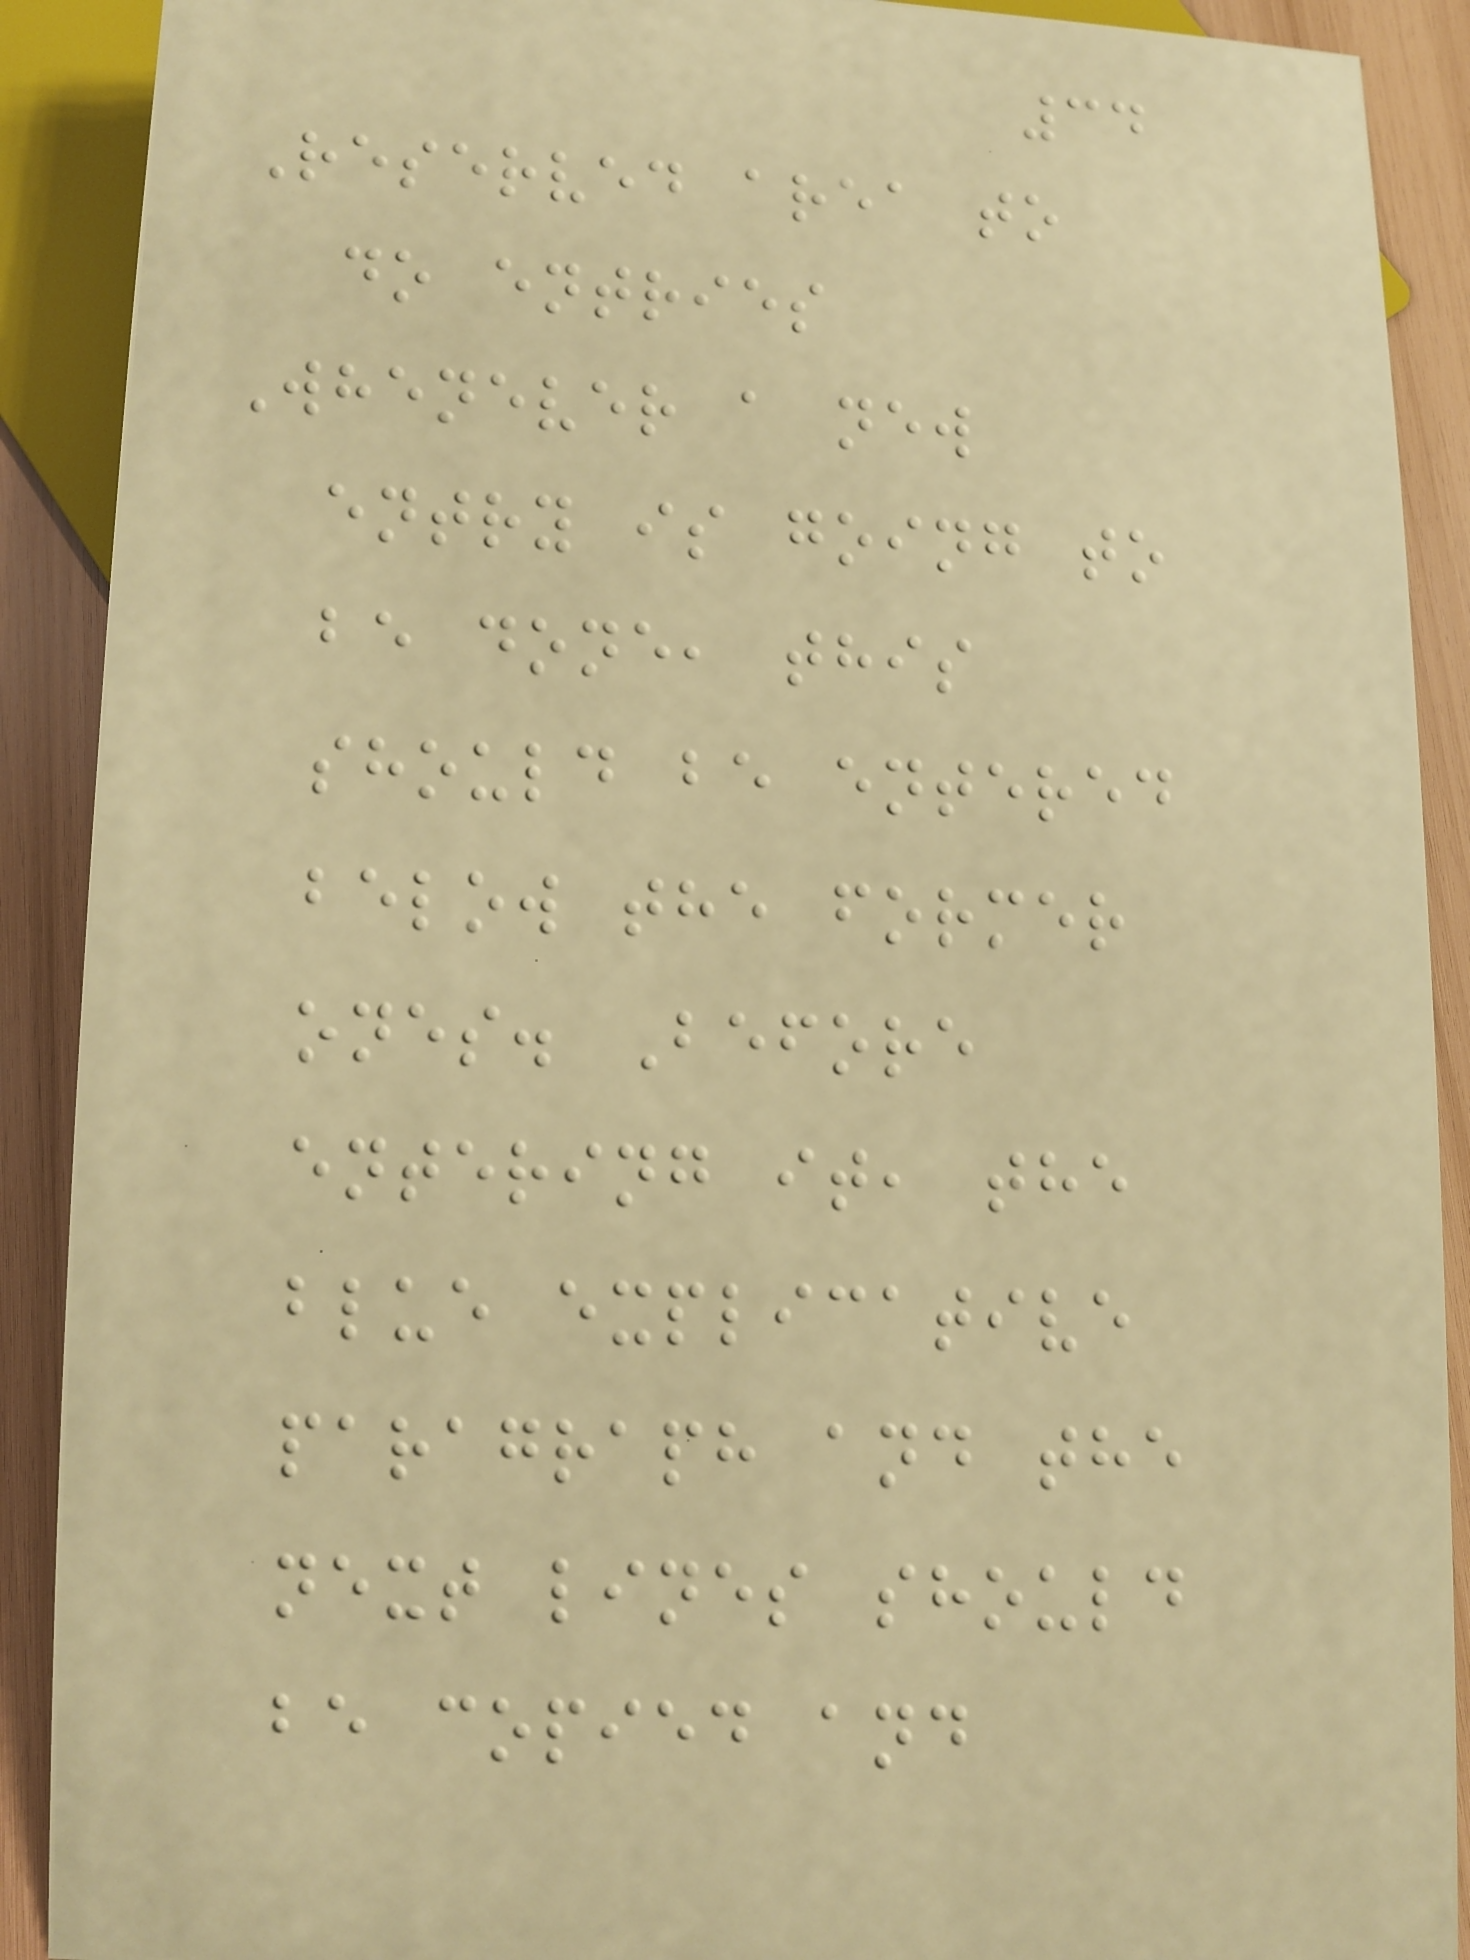34
Reserved area to
do entries
Whenever a new
entry is going to
be done, this
should be entered
below the former
ones. Before
entering it, the
blue explicative
paragraph and the
next lines should
be copied and
